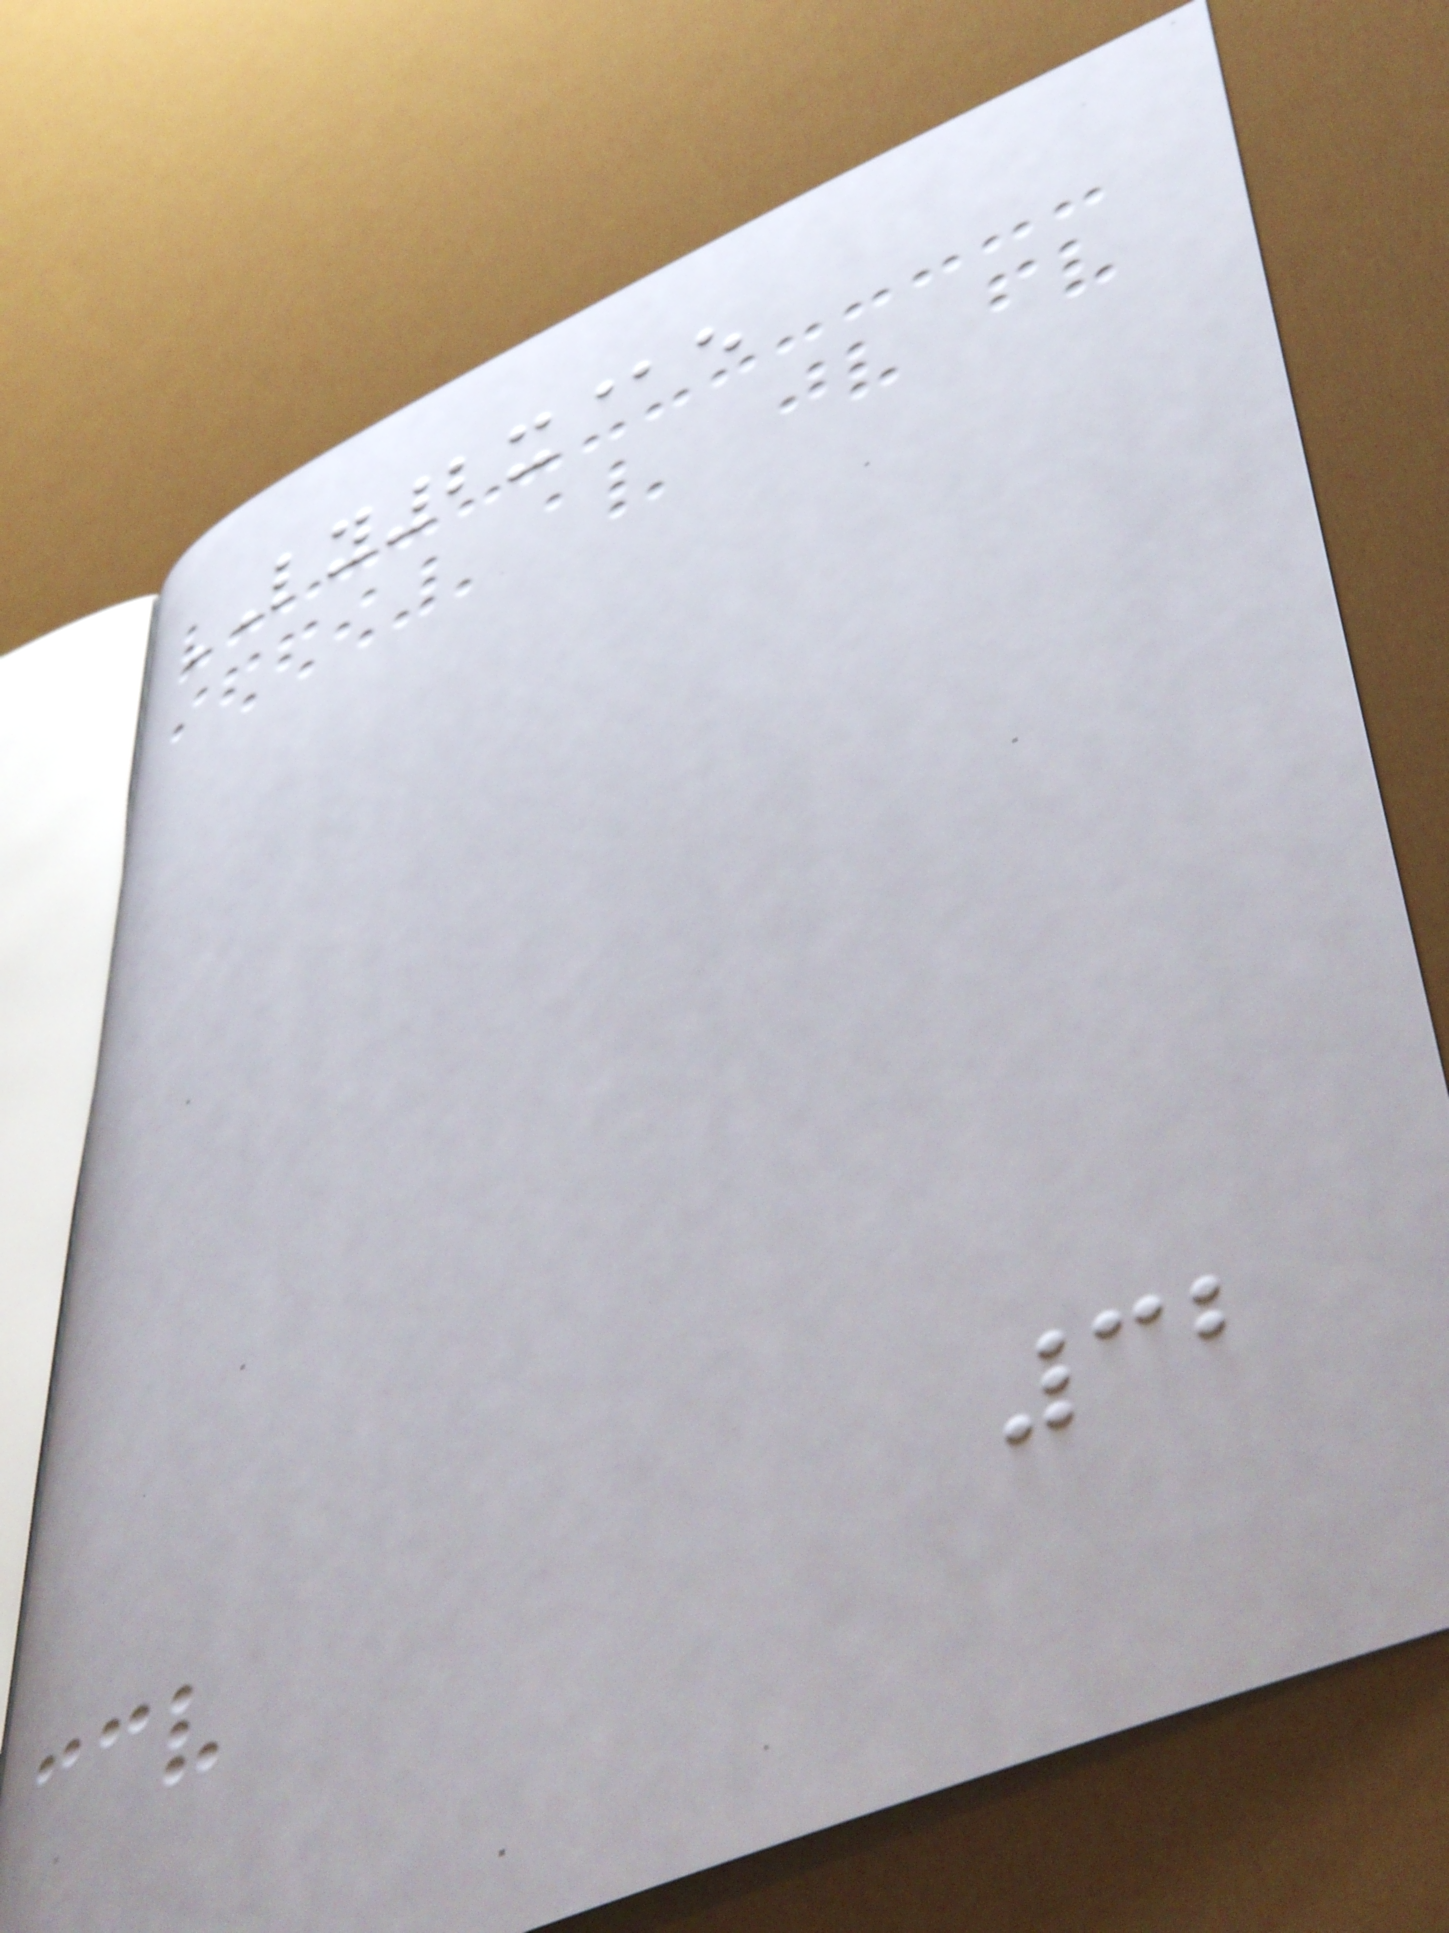LY2x@e
32
